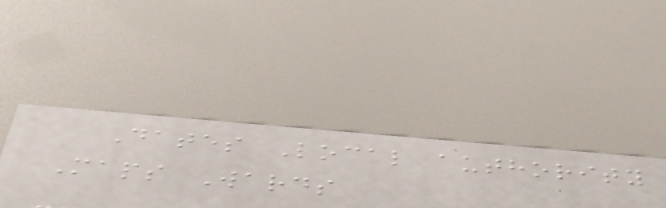Dates Local authority
Maps Wards
